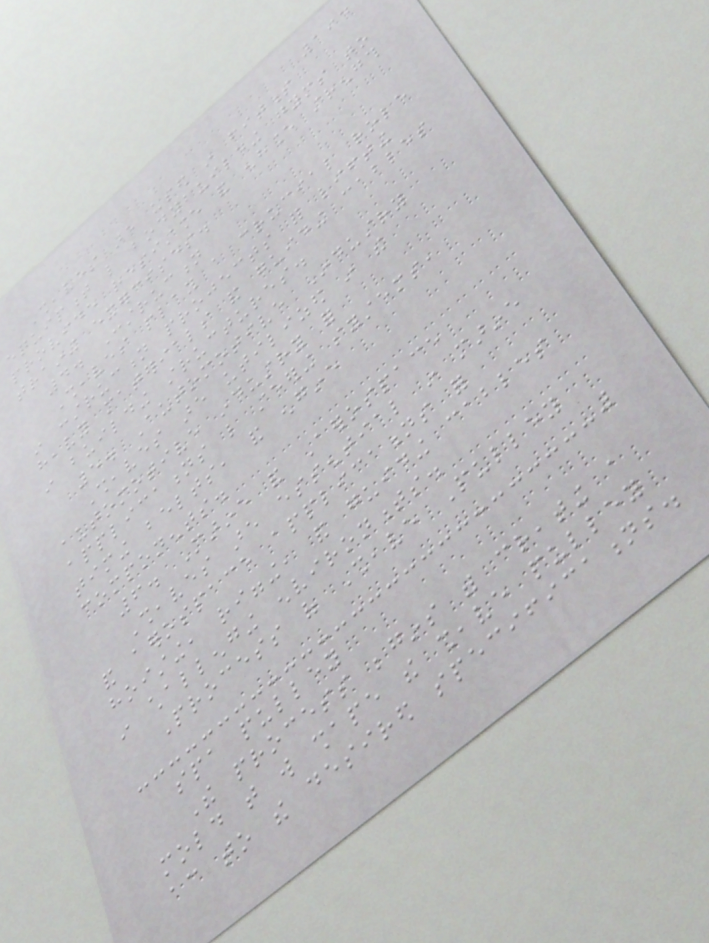194
Sheaves are used in fitness
equipment like bodybuilding gyms to
provide resistance and enhance strength
training exercises.
4. Construction
Sheaves play a crucial role
in construction projects for lifting
heavy materials and guiding cables
in building structures.
5. Automotive Industry
Sheaves are utilized in the
automotive industry for
applications like steering systems,
timing belts, and engine
components.
6. Marine and Aerospace
Sheaves are essential in marine
and aerospace applications for
hoisting, rigging, and guiding cables
in challenging environments.
Process of Sheave Pulley
spa pulley
The process begins with creating a
mold that will shape the sheave pulley
according to the desired specifications.
